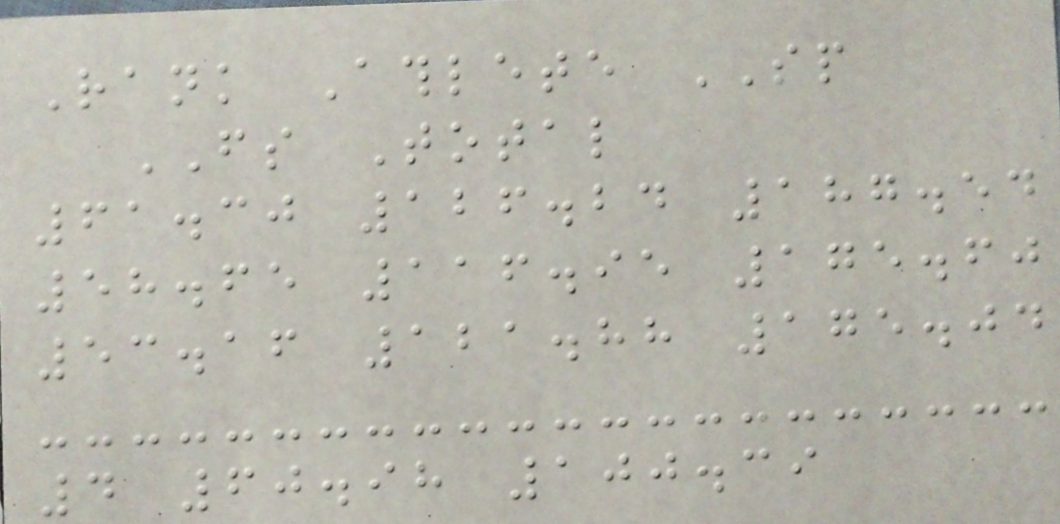Rank Athlete SP
FS Total
61.30 126.24 187.54
58.65 116.95 175.60
53.16 121.88 175.04
4 60.98 100.39
